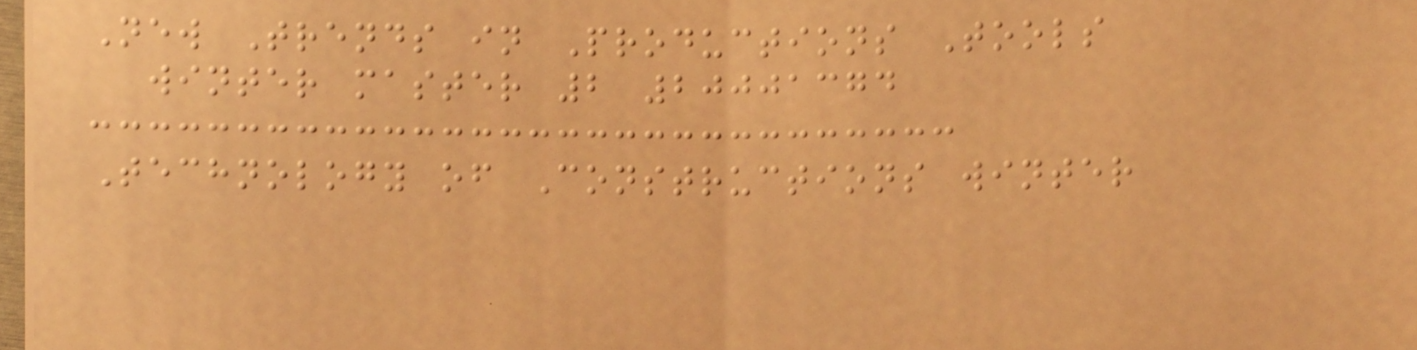New Trends in Productions Tools
winter master 2 20001374
Technology of Constructions winter
